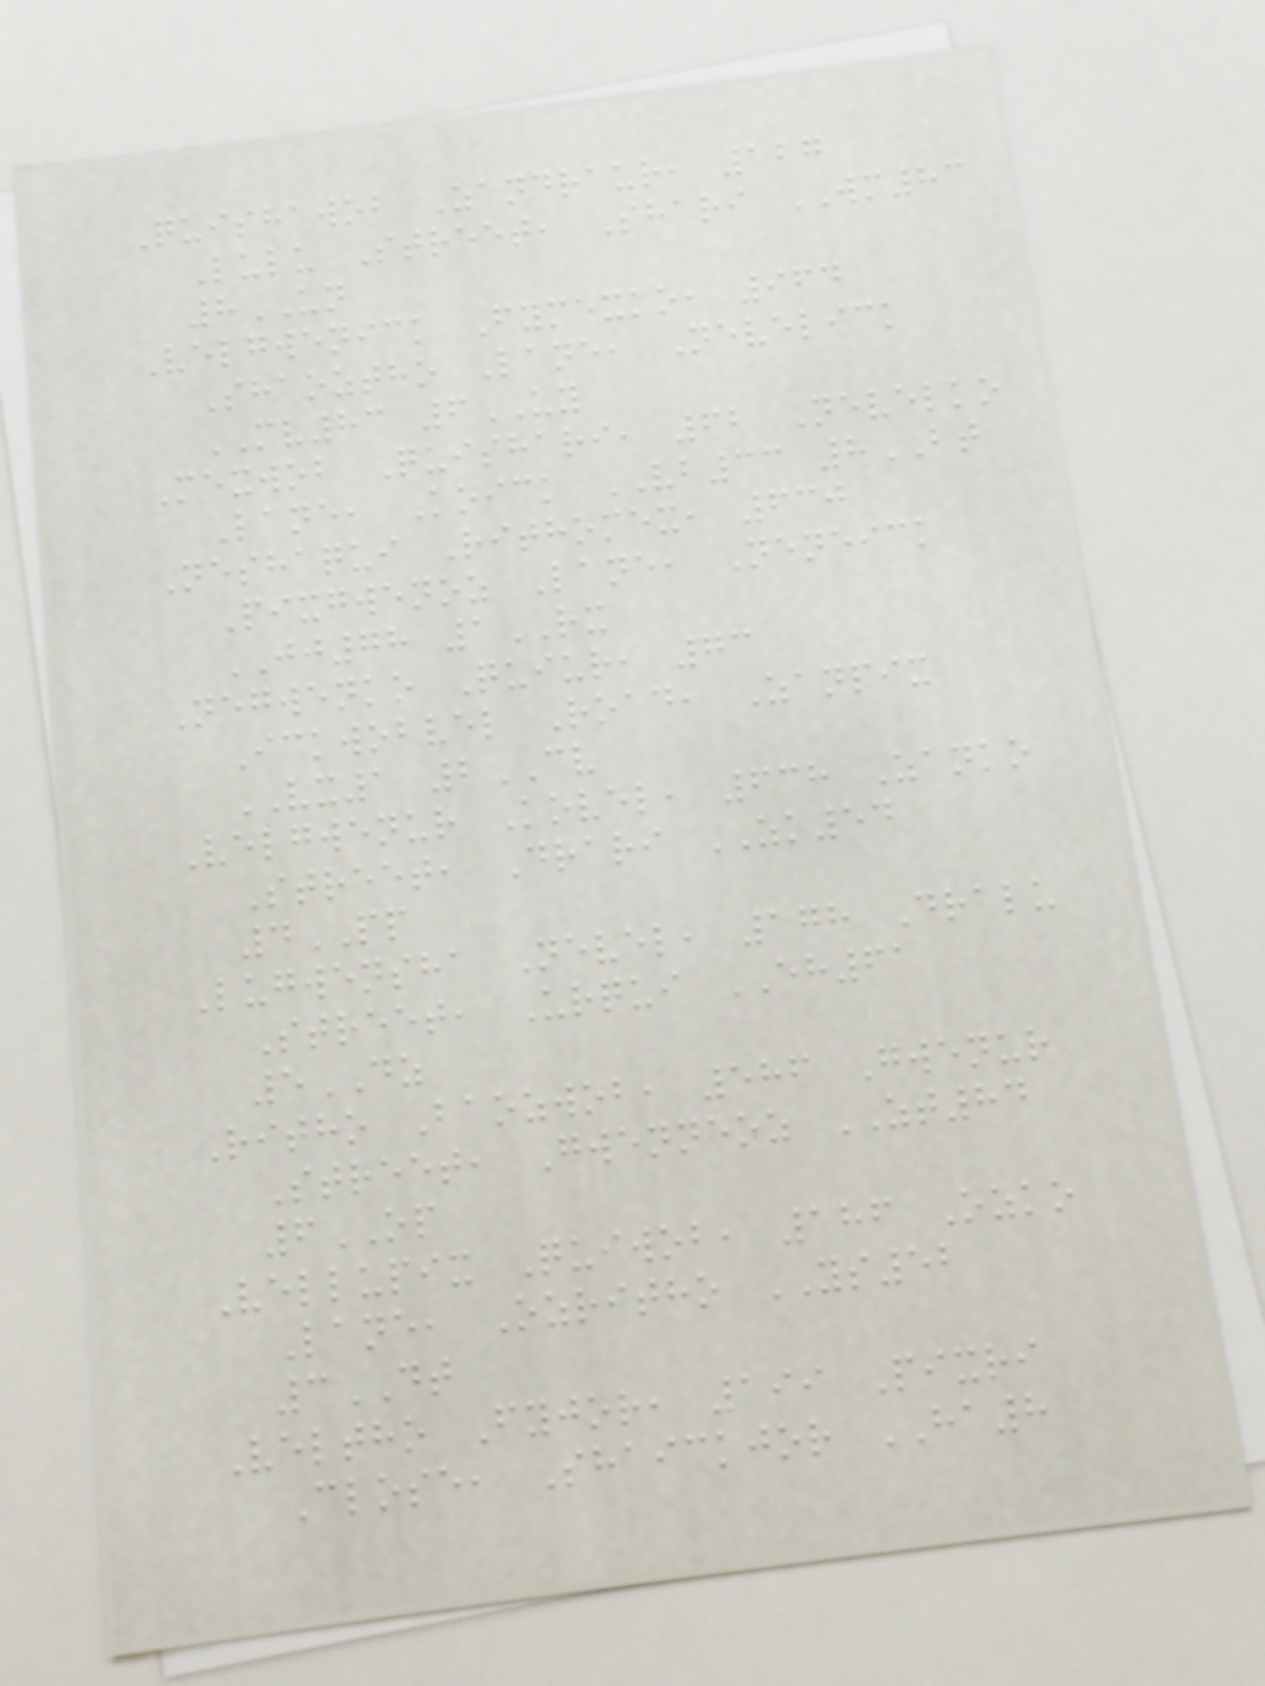Quishawob Zandraur, 127
Lulu Street, Shari WM83
8UN
Velgwenick Fymexko, 964
Shaoztho Lane, Nevelick
MV83 6UY
Mexwob Quishari, 62 Nevelko
Lane, Koick VB33 8BT
Neshaqui Rithomex, 630
Pixgwenoz Lane, Neneick
JJ78 1RX
Negwenko Quiur, 73
Ickwobvel Road, Zanpix
VX1 2CV
Velgwenur Kovel, 638 Zanko
Street, Drari ZK54
4PP
Lugwensha Nevel, 178 Dralu
Street, Urqui EH61
5DZ
Ritho Baozwob, 586 Gwenur
Street, Gwenneoz ZT84
6OP
Vellupix Quiwob, 186 Ozko
Lane, Ozritho YS52
3DT
Veltho Fyjor, 199 Pixri
Close, Shaickjor HA8
